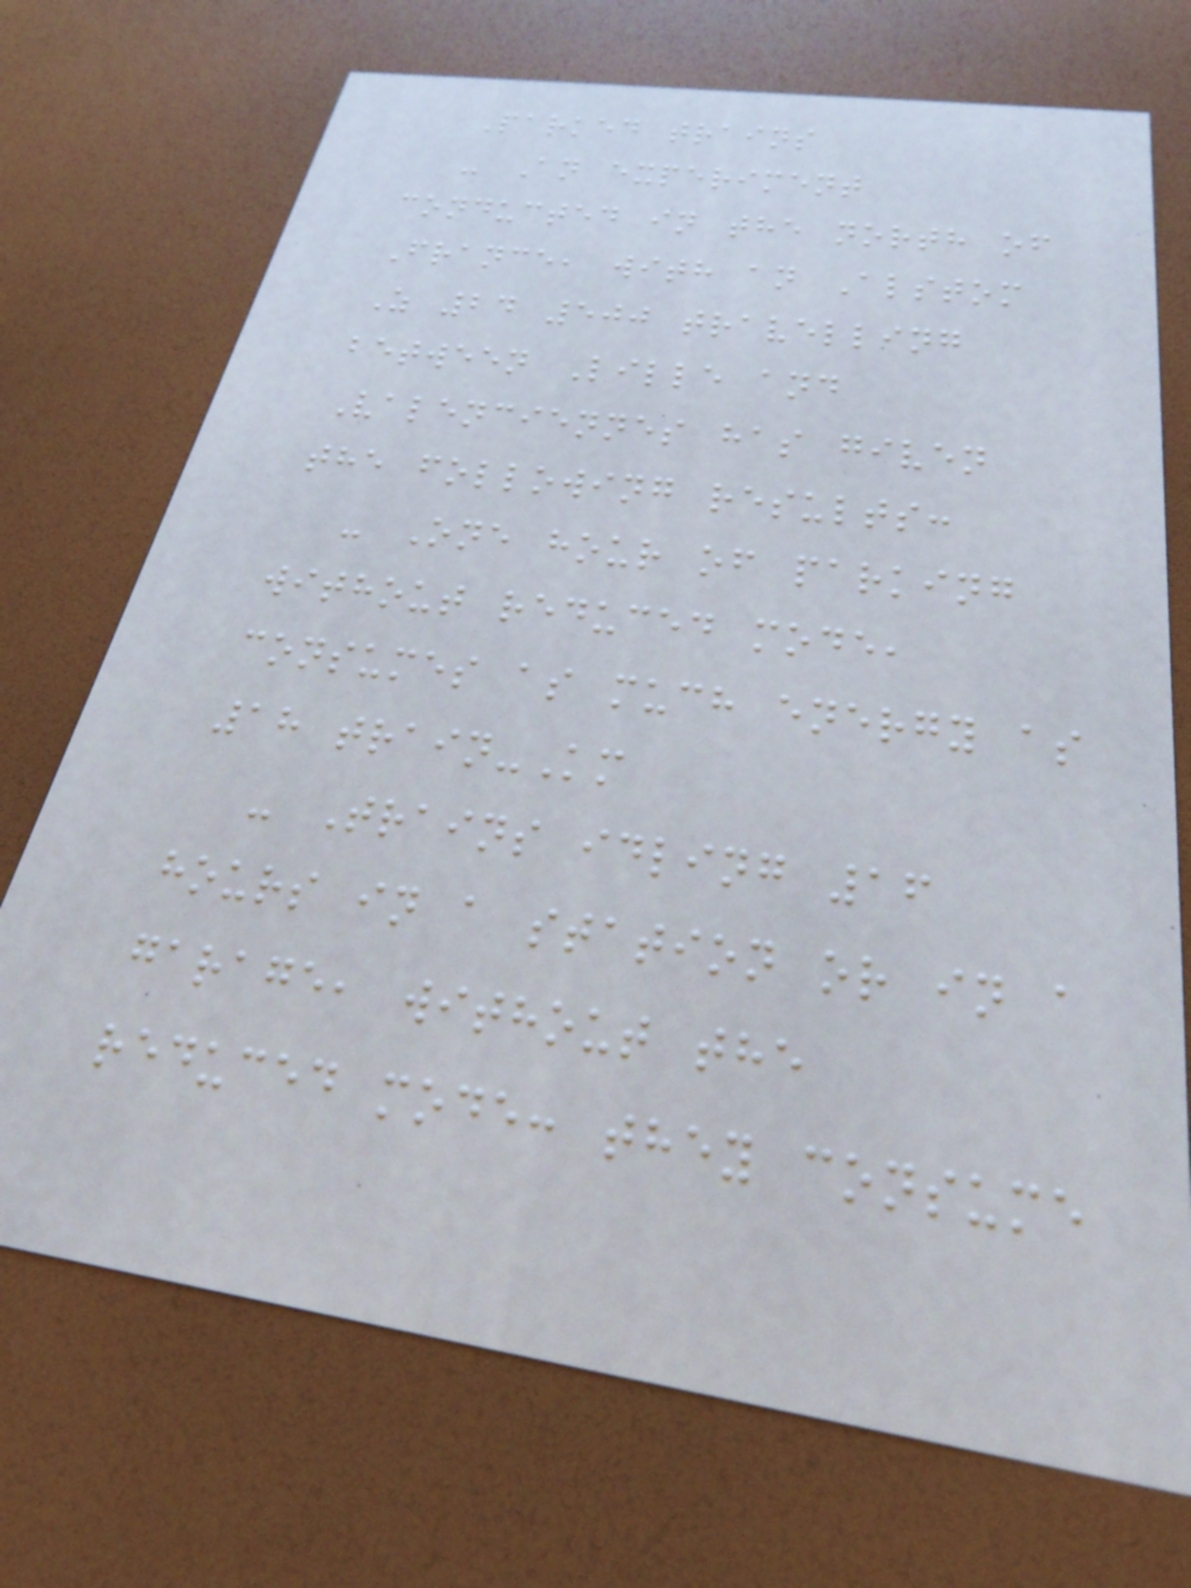Parked trains
- An experiment
conducted in the north of
France, with an Alstom
Z 24 500 travelling
between Lille and
Valenciennes has given
the following results:
- One hour of parking
without reduced mode,
consumes as much energy as
18 train-Km
- Trains idling 16
hours in a station or in a
garage, without the
reduced mode: they consume
